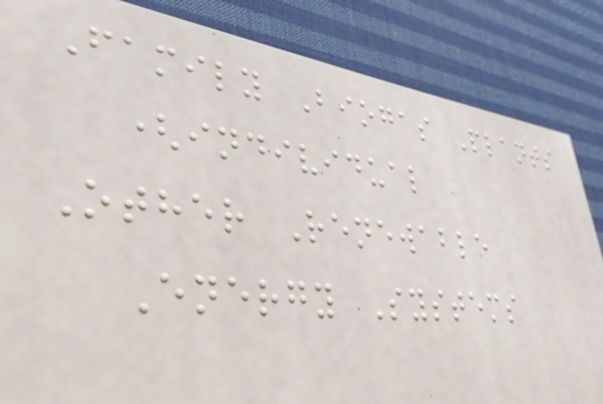Family Biogas Plants
(individual
Other Renewable
Energy Systems
